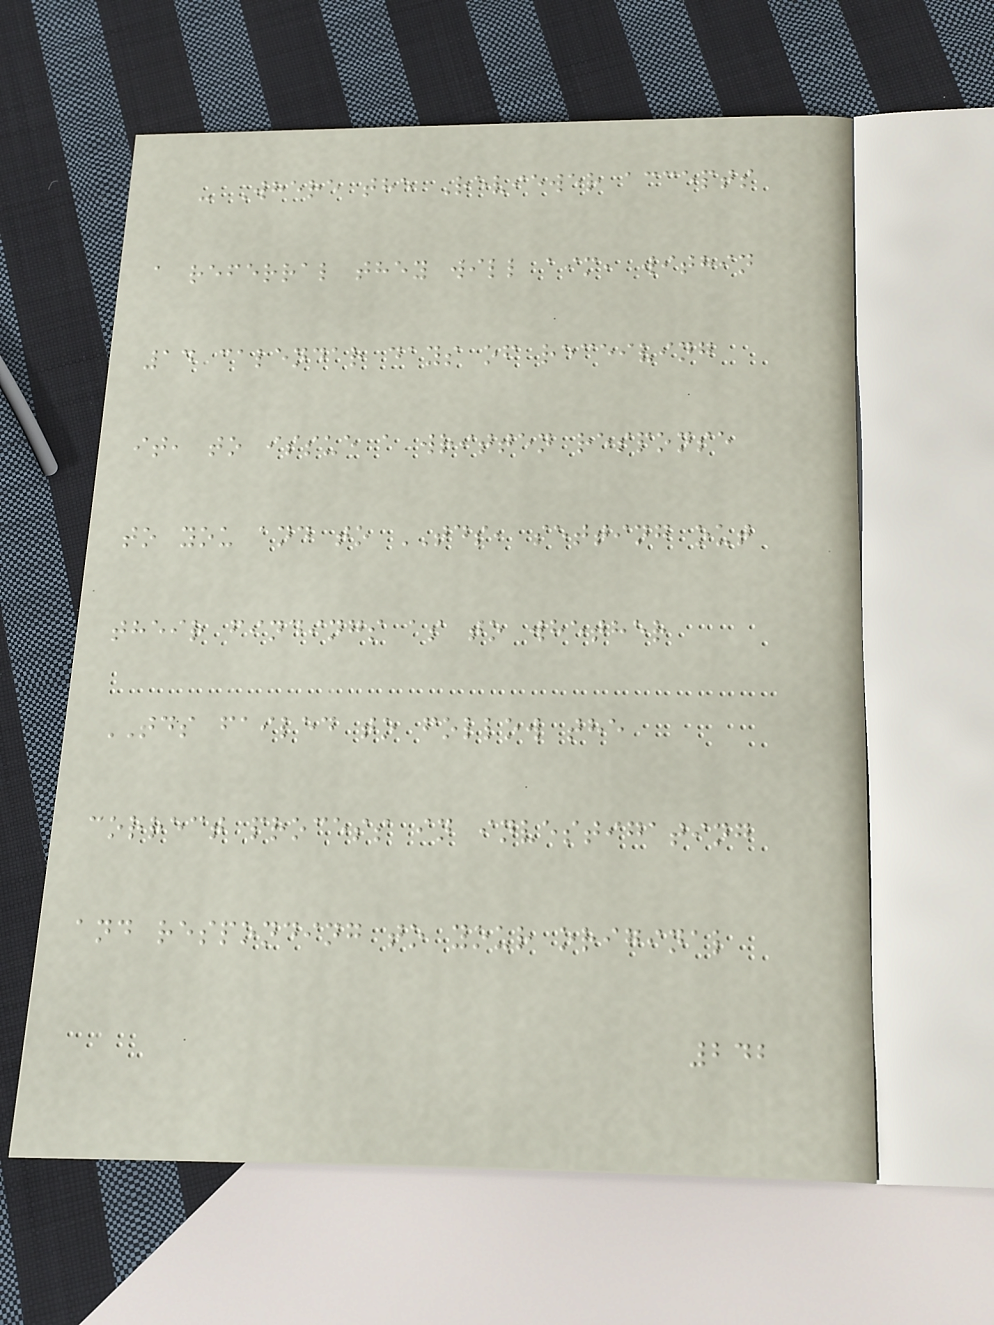- Where the Reviewer accepts
a referral they will aim, within
14 calendar days of receiving
it, to issue a written response
to you and to TDS, setting out
their findings as to whether
TDS failed to follow the
correct process in investigating
and responding to your original
242
